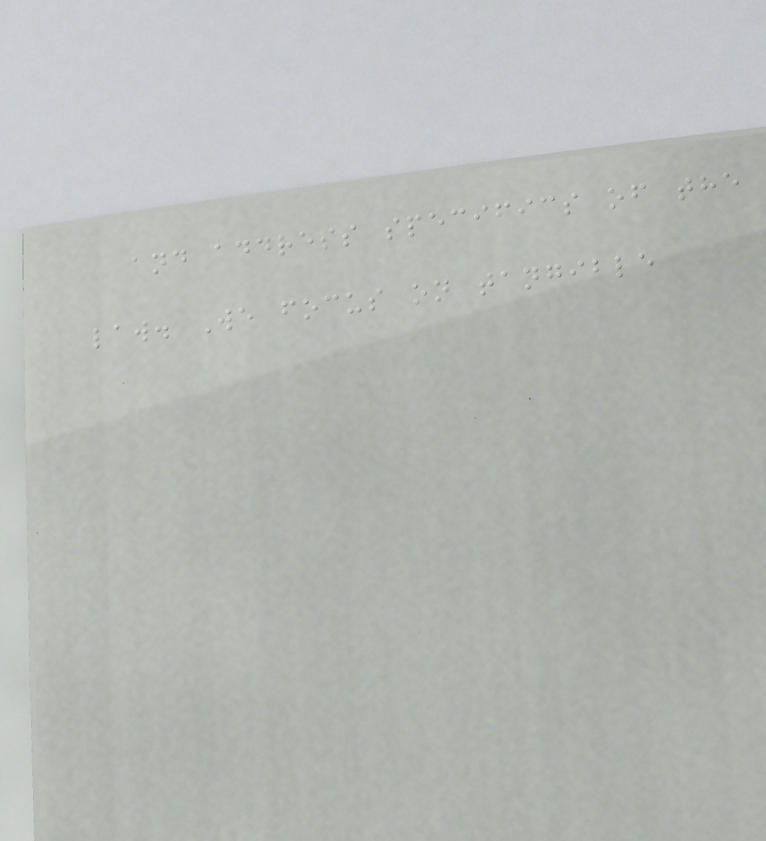and address specifics of the
law. We focus on tangible
